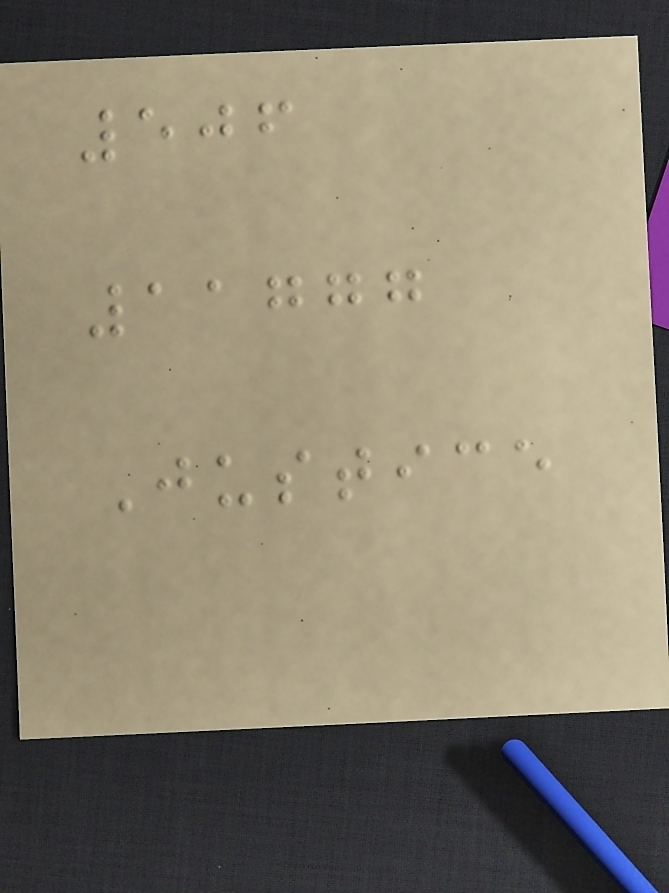506
11777
Justice
